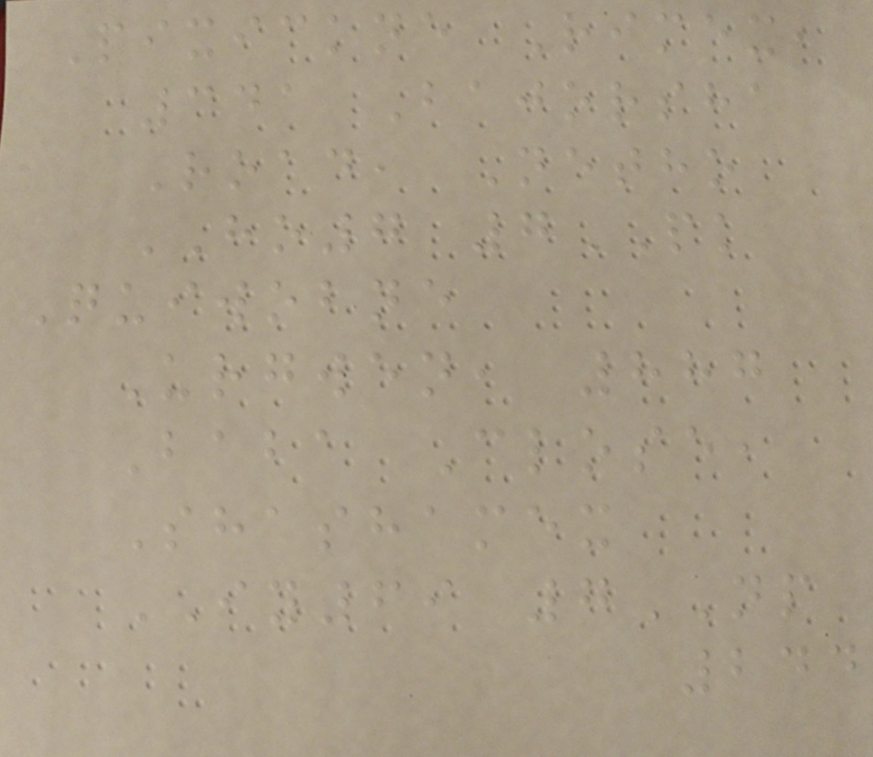Pixickne Rimex,
341 Bajorsha
Road, Netho
HO7 7PK
Quiwobne
Urgwen, 887
Baba Close,
Shashamex
IY69 7NP
244
